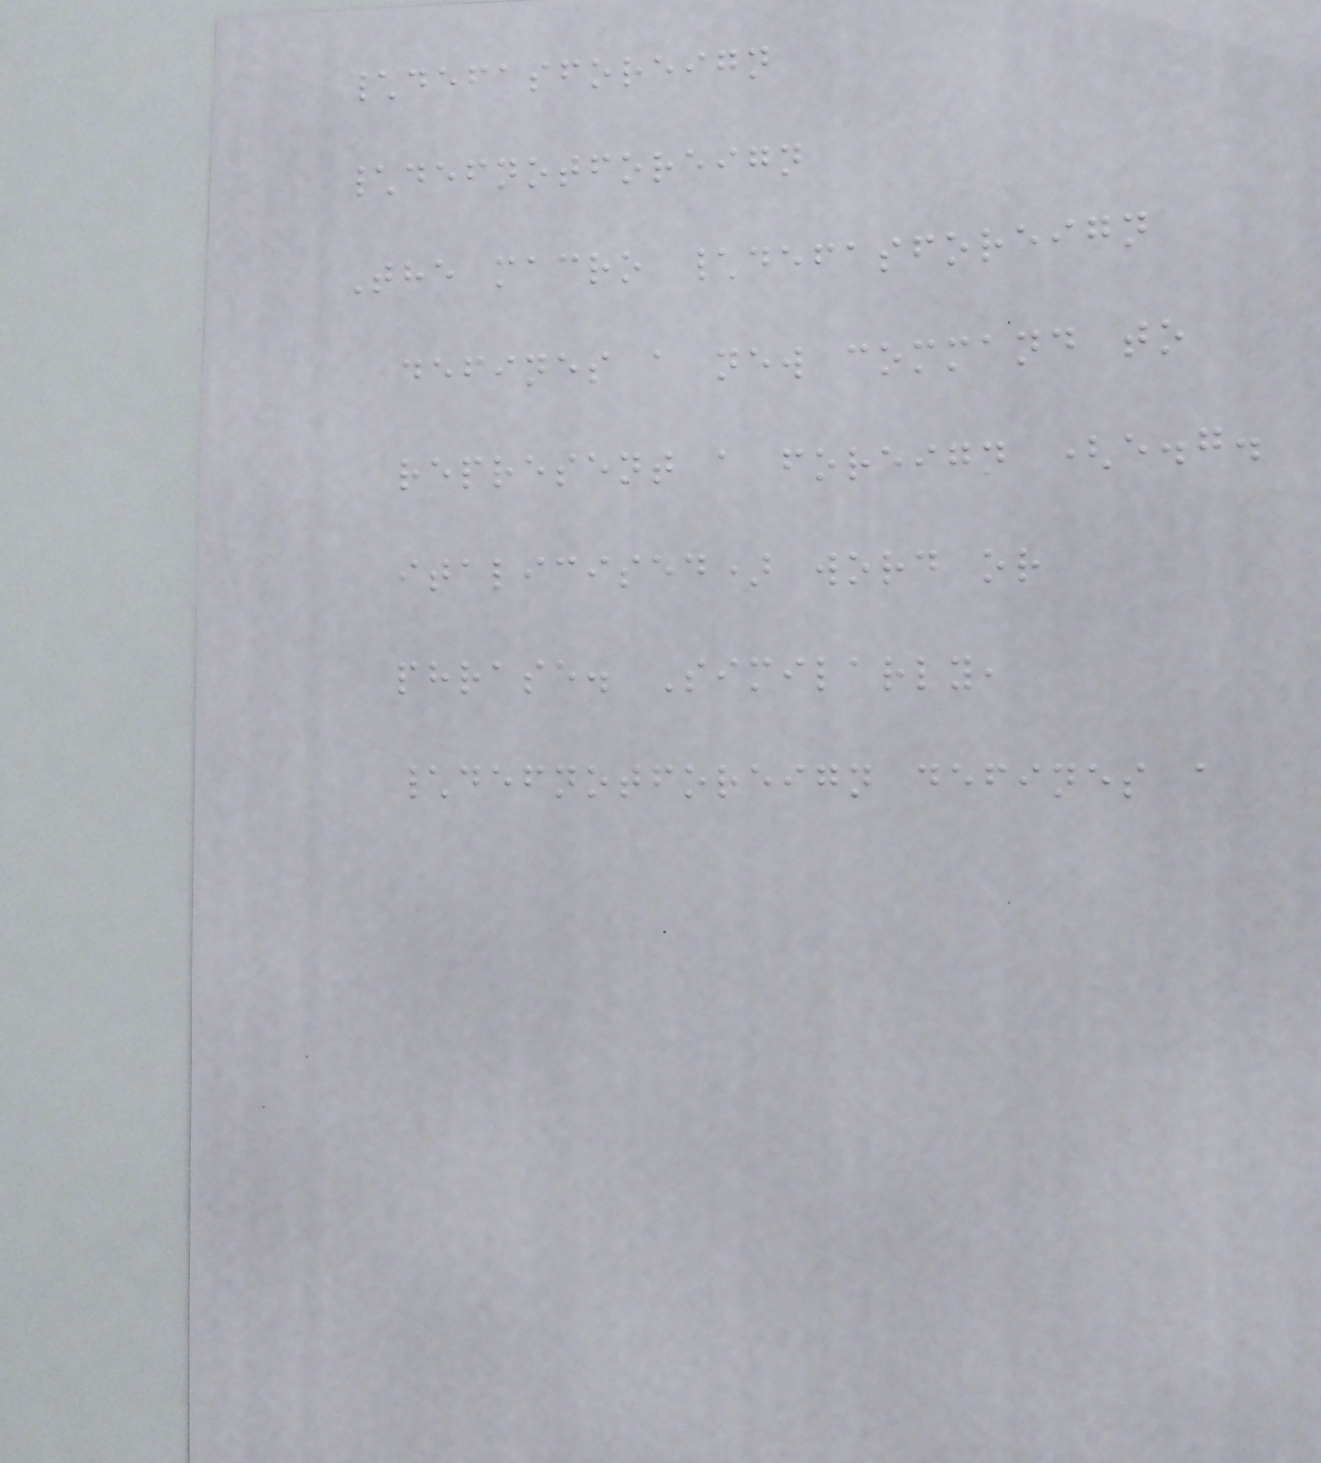\defasforeign
\defnotforeign
The macro \defasforeign
defines a new command to
represent a foreign (e.g.
italicised) word or
phrase. Similarly,
\defnotforeign defines a
